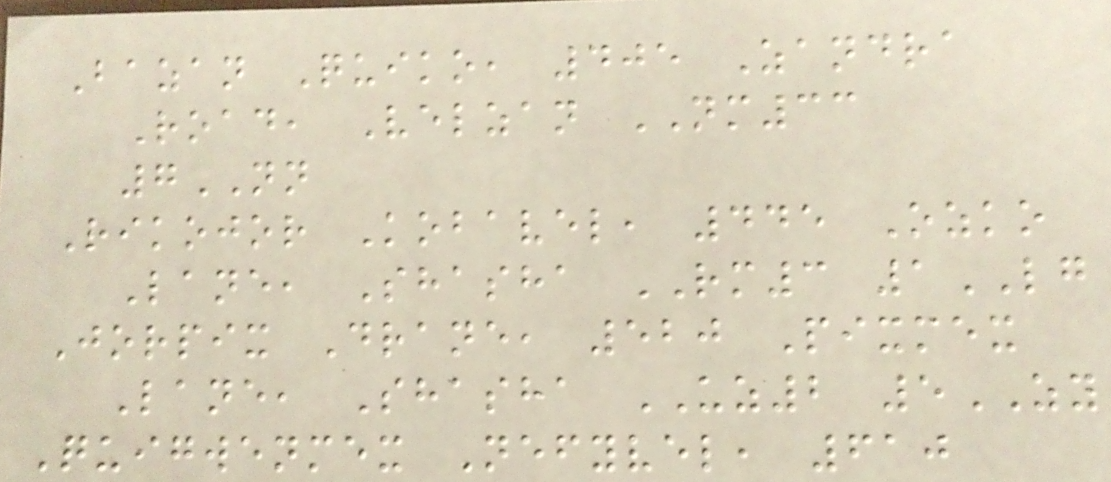Bazan Quiko, 405 Zandra
Road, Velzan NM33
7NN
Rikojor Kobavel, 445 Ozko
Lane, Shasha RM3 1LG
Jorpix Drane, 520 Pixmex
Lane, Shasha UZ2 5ZY
Quigwenmex Nefyvel, 610
